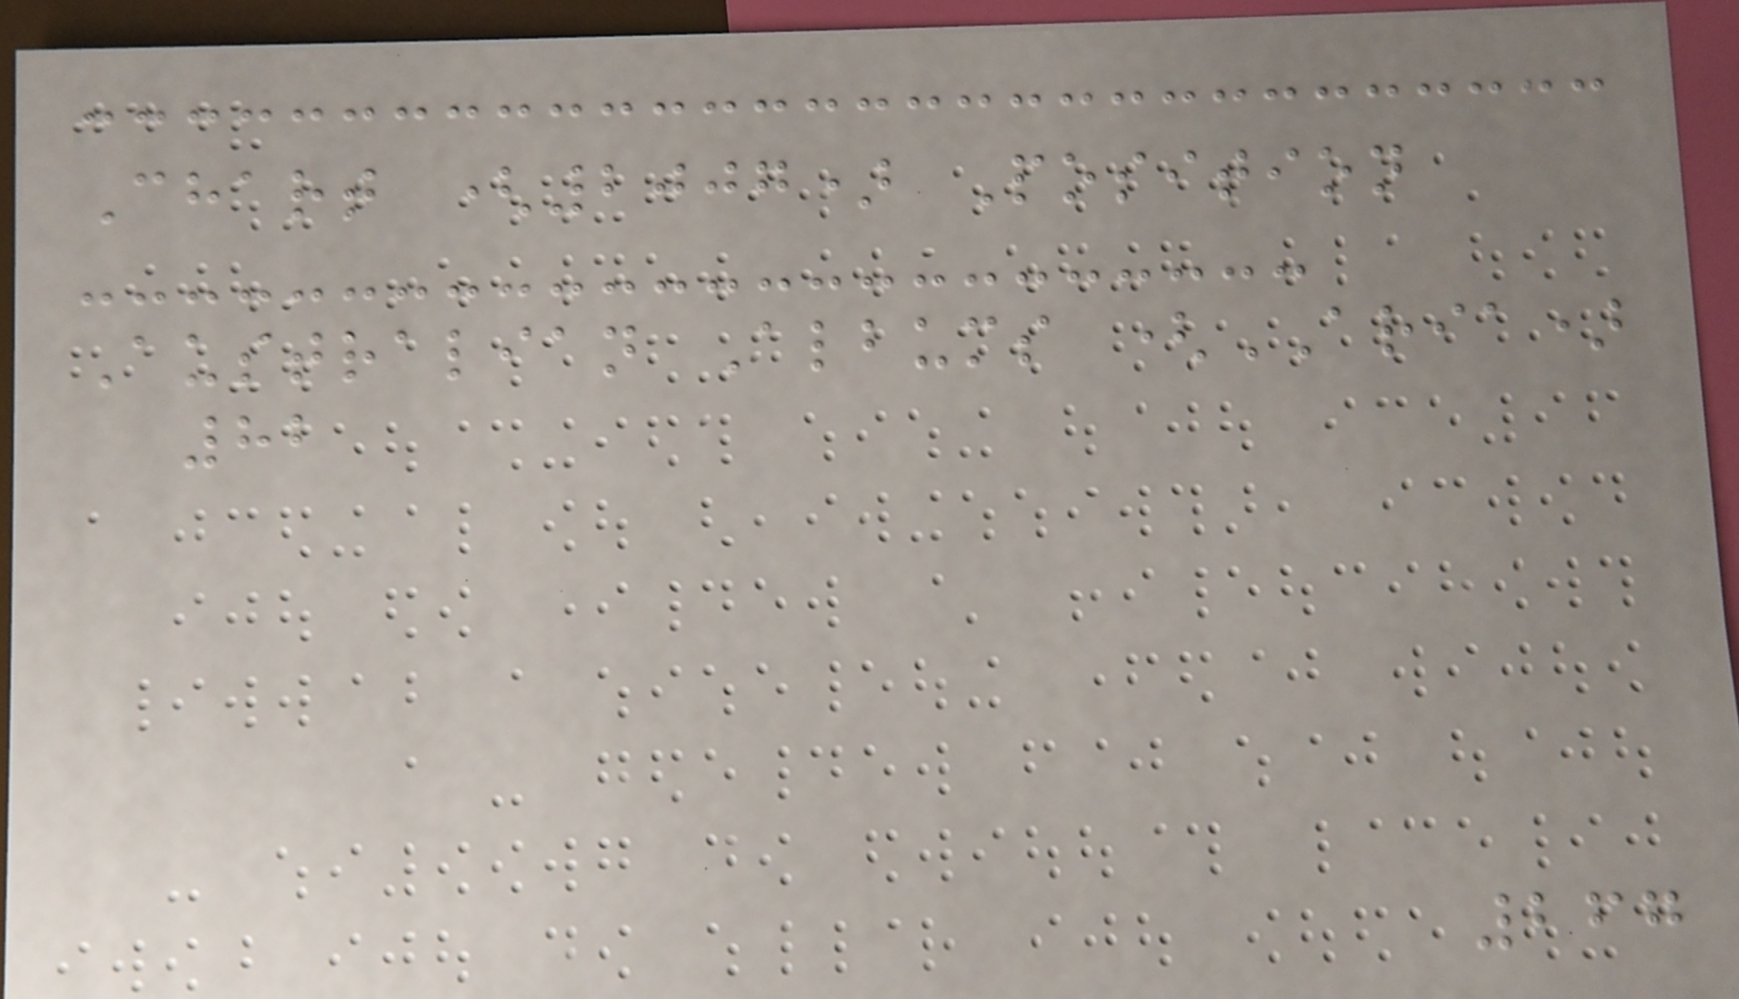Chart (2007) Position
Australian Albums (ARIA)
82
267
